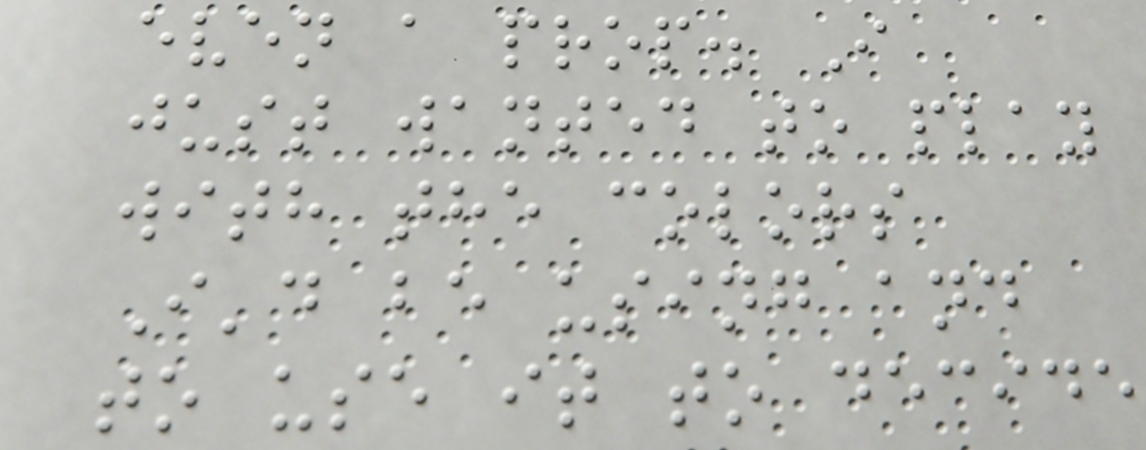even a prop. I
just wanted to play
with the colors
I'd be using and
to use it to decide
